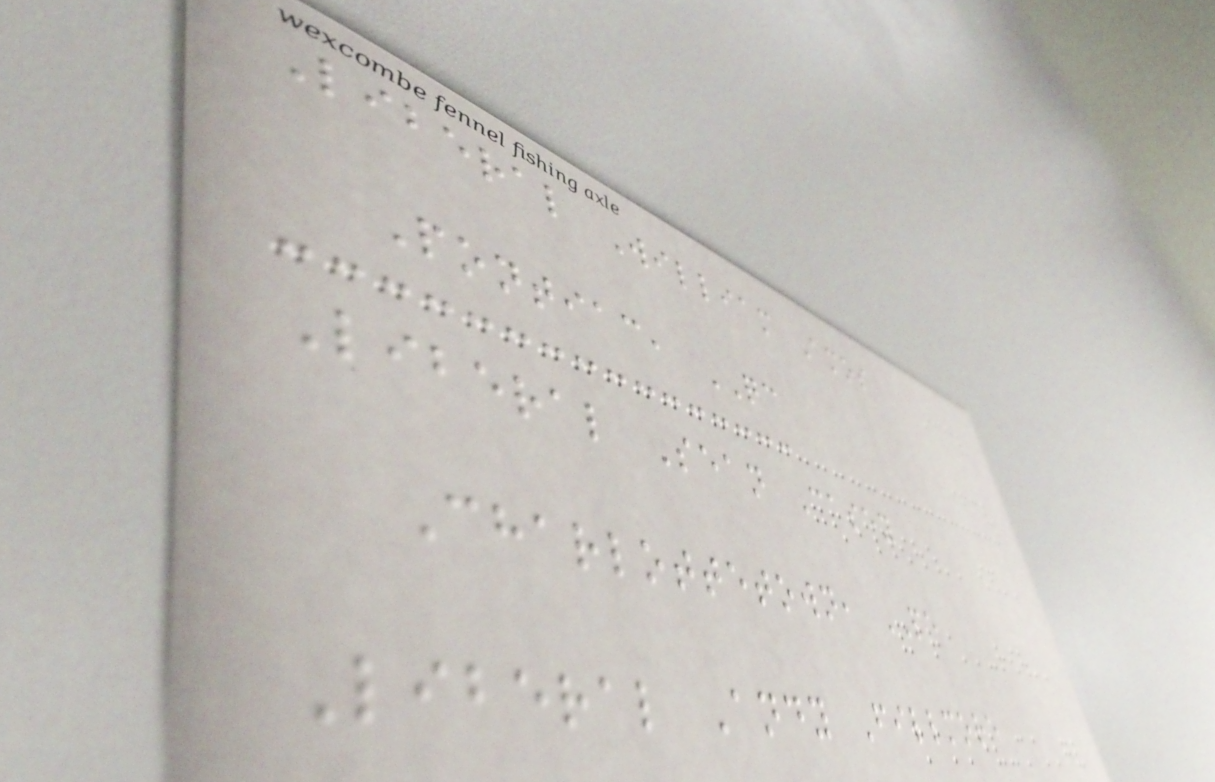Liberal William Amos
Pontiac, QC
Liberal Sean Casey
Charlottetown, PE
Liberal Andy Fillmore
